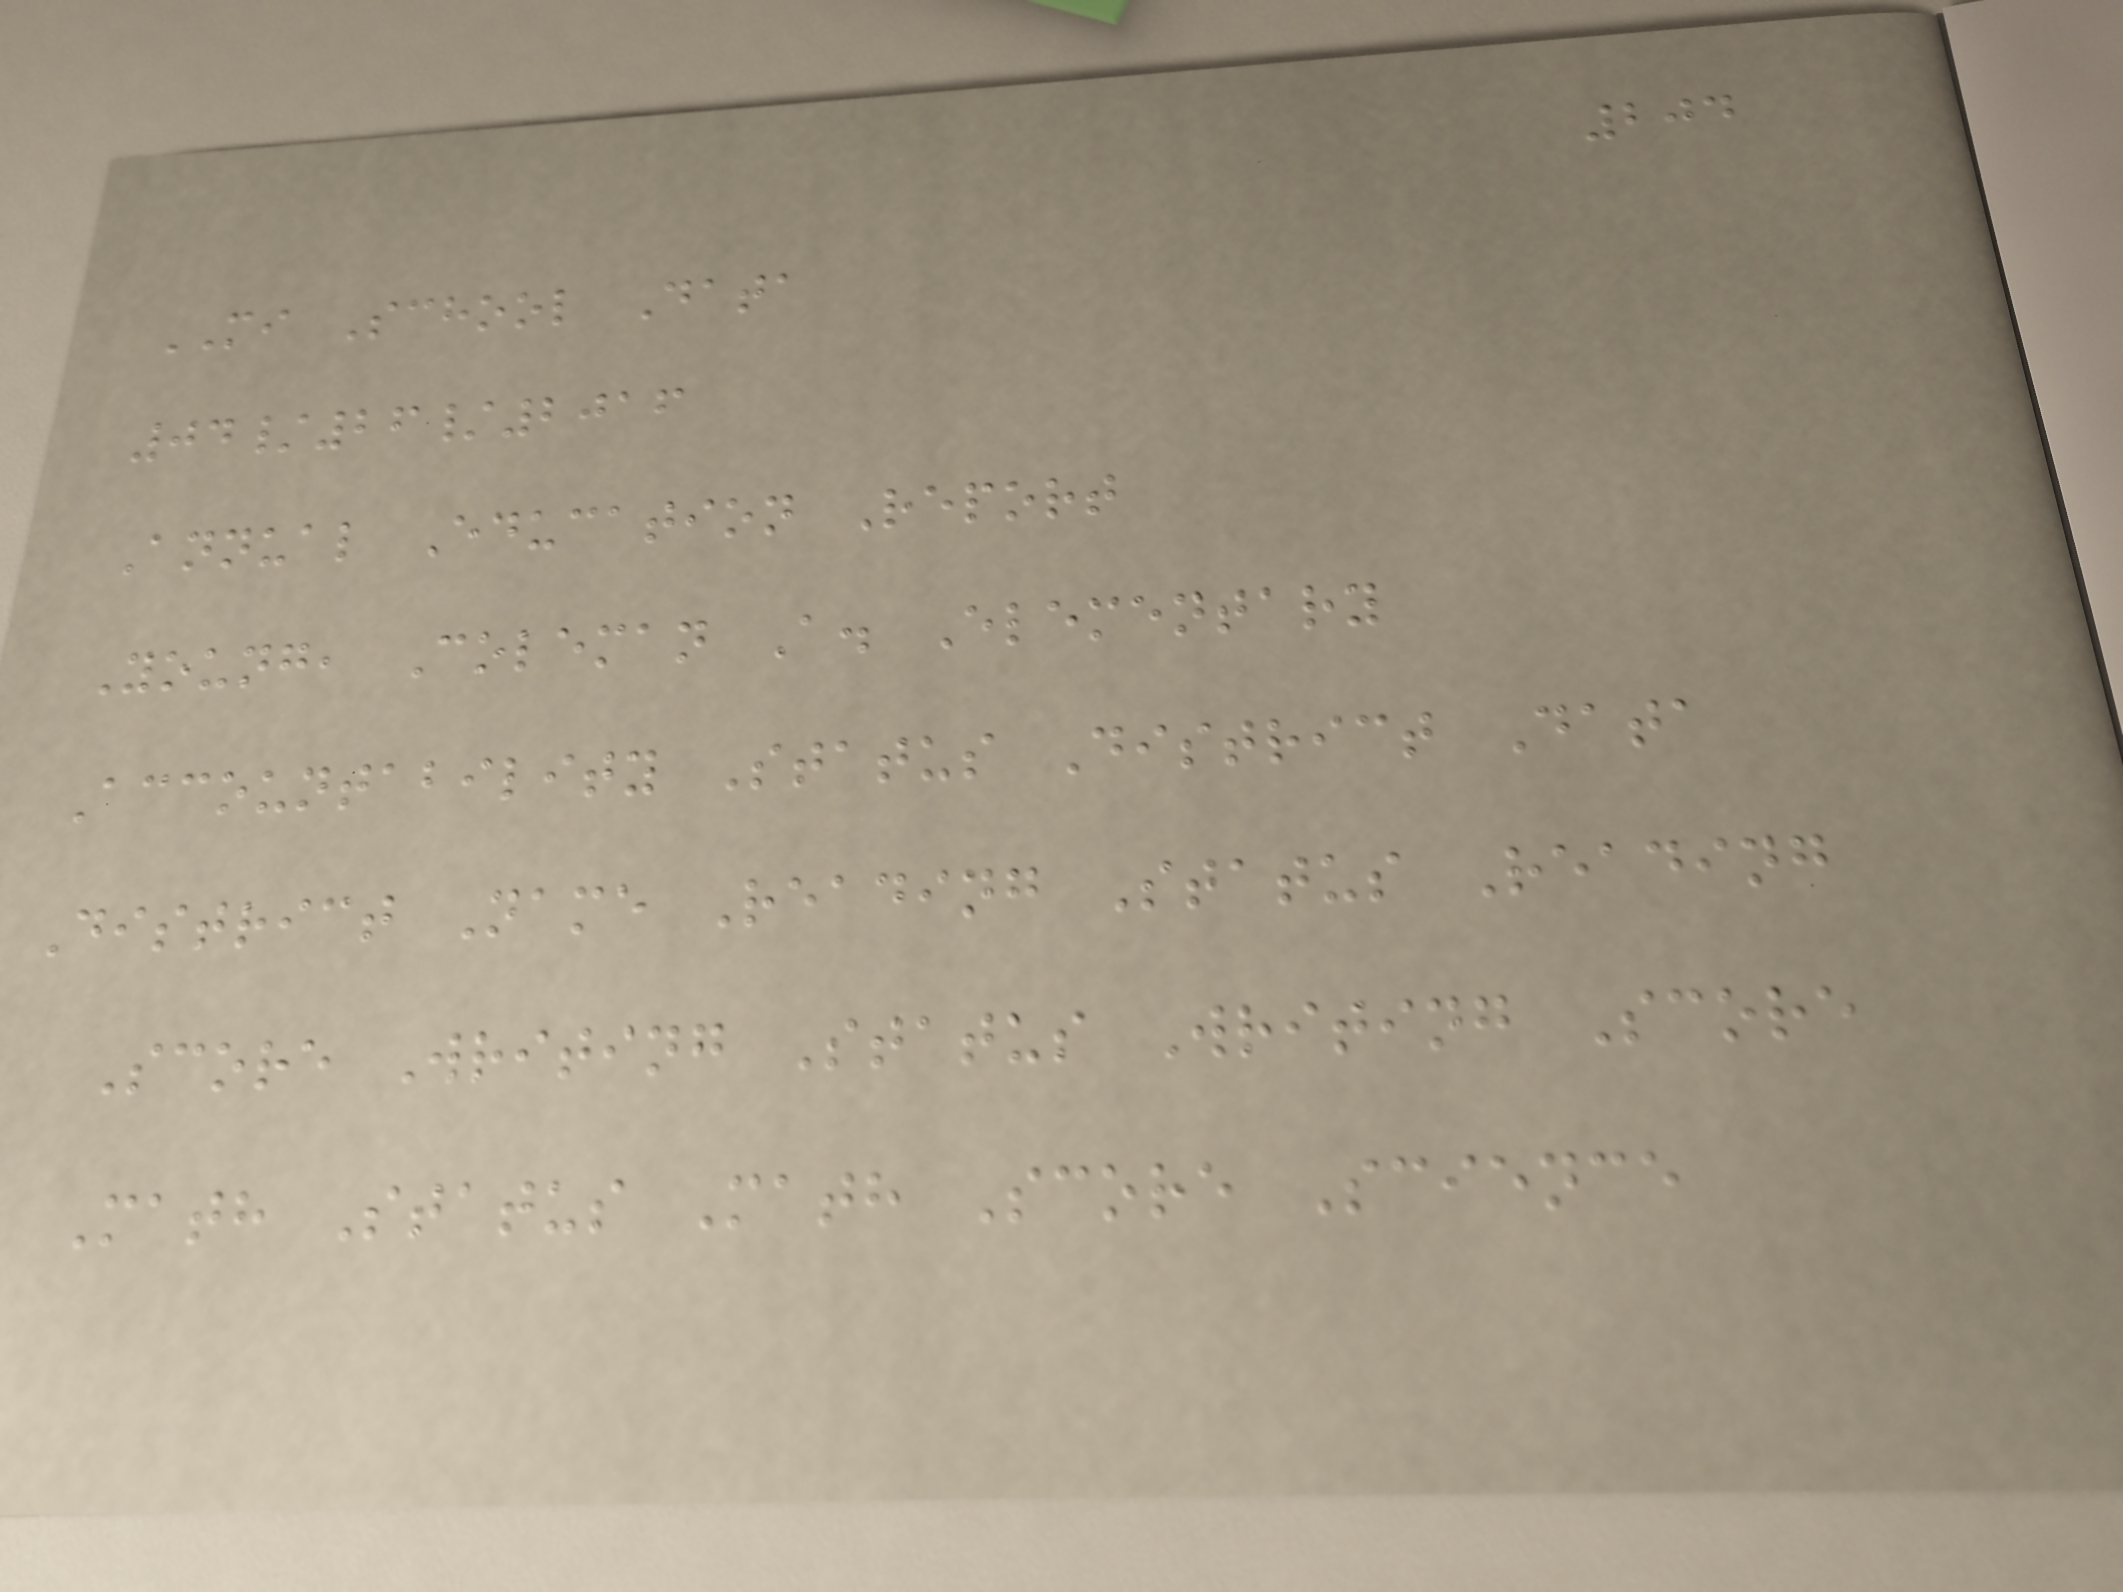204
MI School Data
04/26/2016
Annual Education Report
Young, Coleman A. Elementary
Accountability Status District Data
District Name Reading Status Reading
Score Writing Status Writing Score
Math Status Math Score Science
